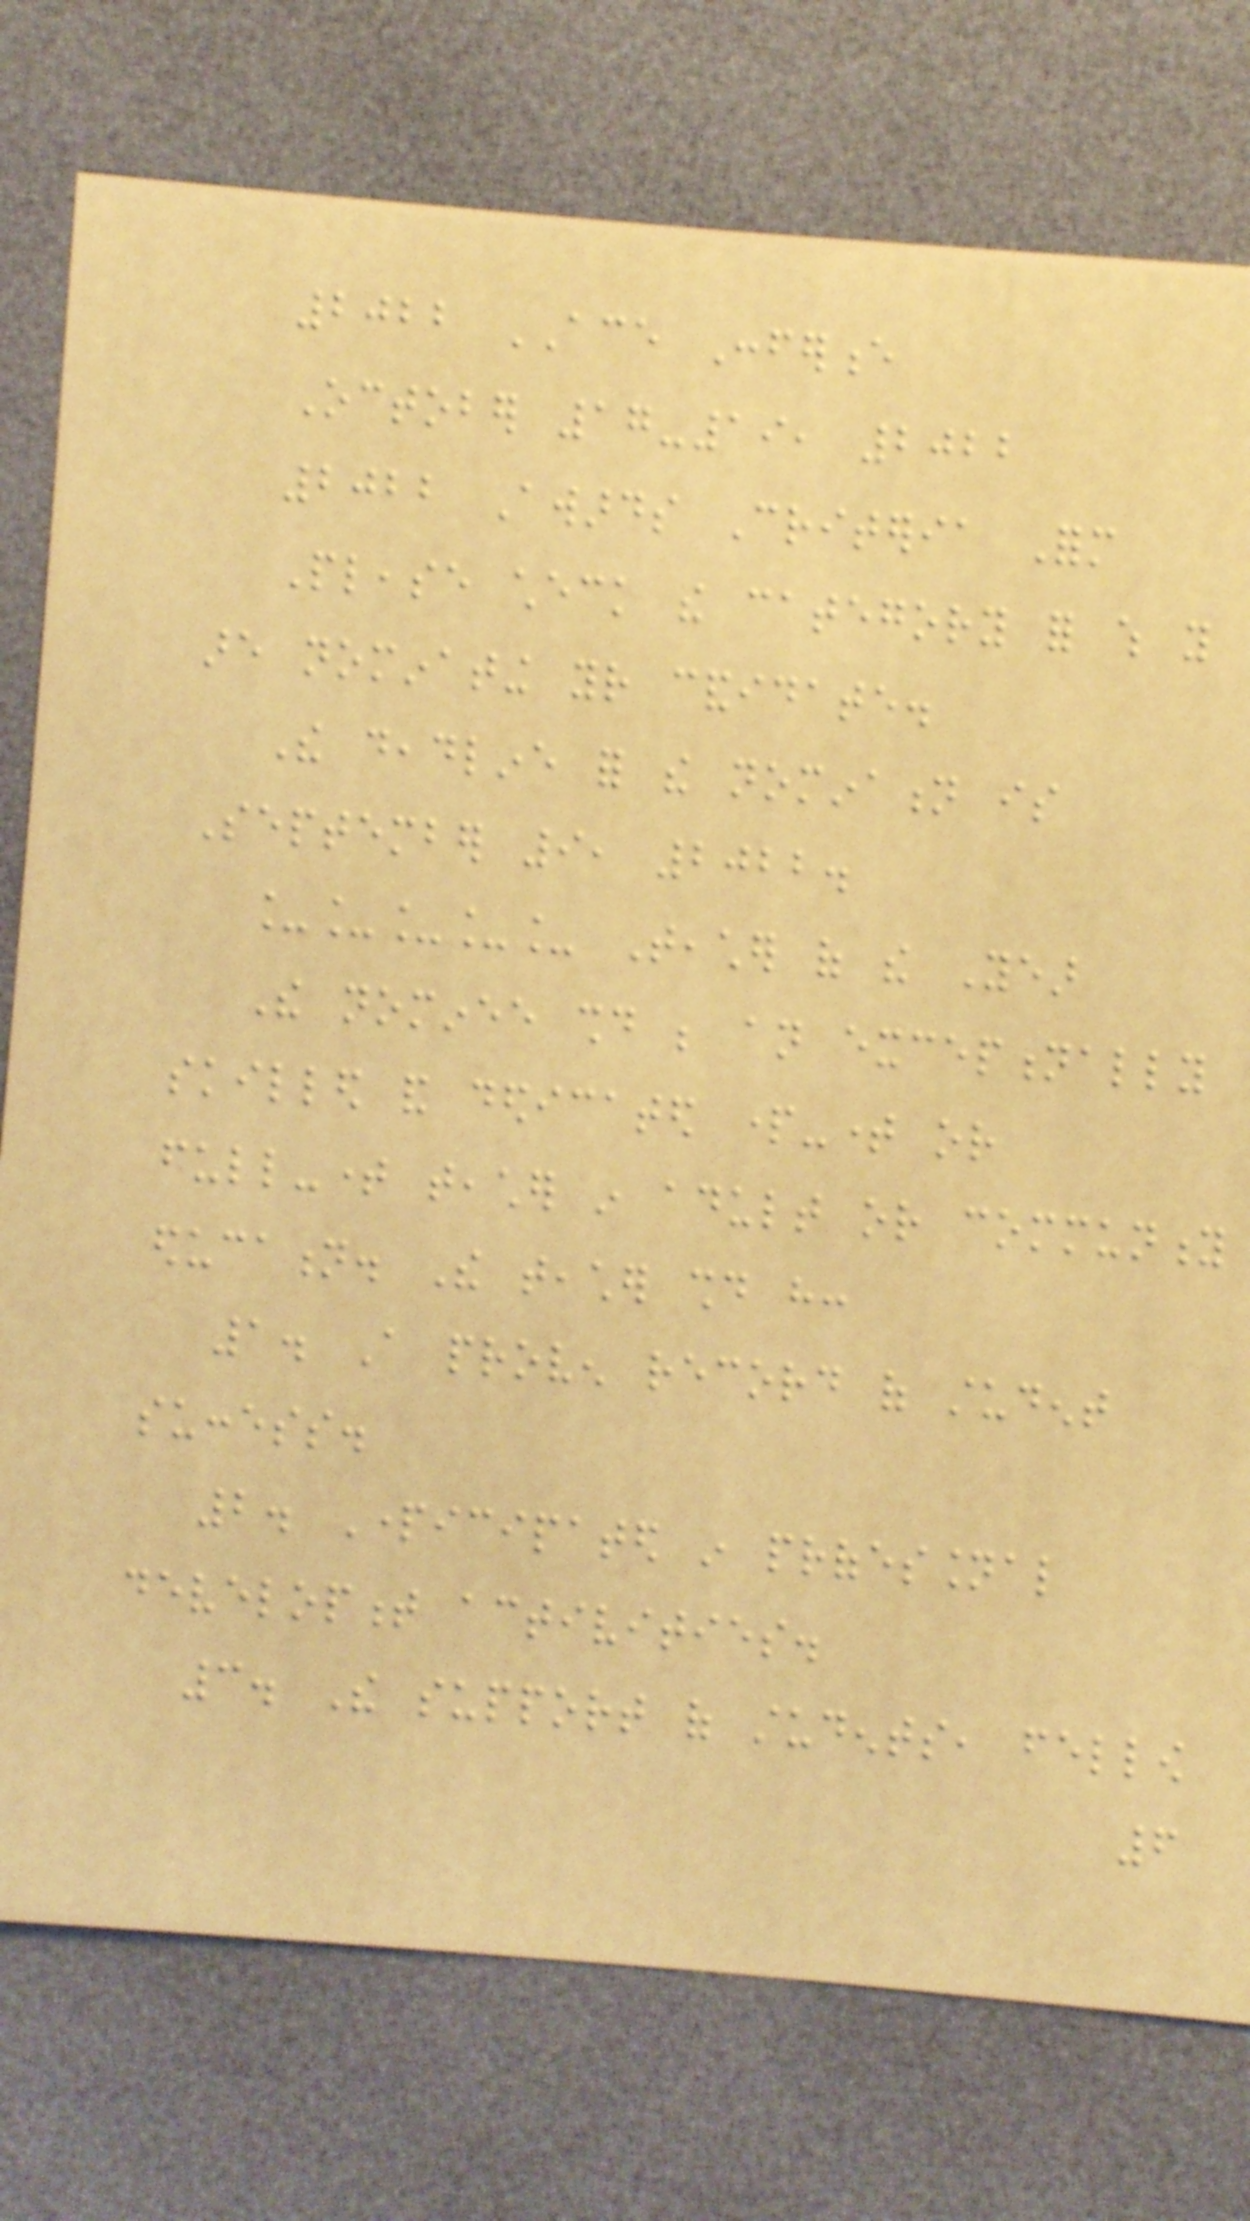2022 ACE Conference
October 17-19, 2022
2022 Awards Criteria Form
Please check the category for which you
are nominating your candidate.
The deadline for the nomination is
September 9, 2022.
_____ Teacher of the Year
The nominee should be an exceptionally
skilled and dedicated part-time or
full-time teacher in adult or community
education. The teacher should have:
1. A proven record of student
success.
2. Participated in professional
development activities.
3. The support of students, fellow
6
